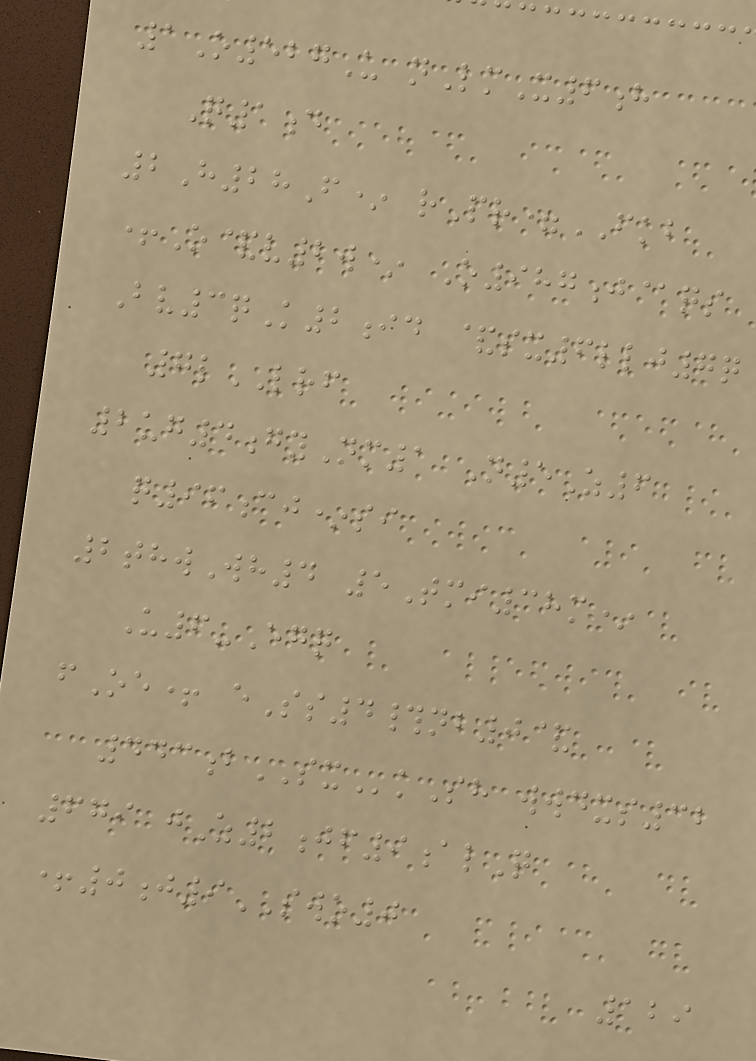1O527U nLmX6h
Q1d
2H28F* rPr=FKB
+O&v2w* O987j@qs
Bv3qK2id &sx6llj7q
7lLRF
2ug4gyNm1 N5Z6
q96cj*si
2thwWh4 5Tmi38m*
U6-Egq
fOe+ eSs4#nb0&
443bSXkSh wwdxs32
679 jZ2jf9alQ
+0j9SWO0
129
